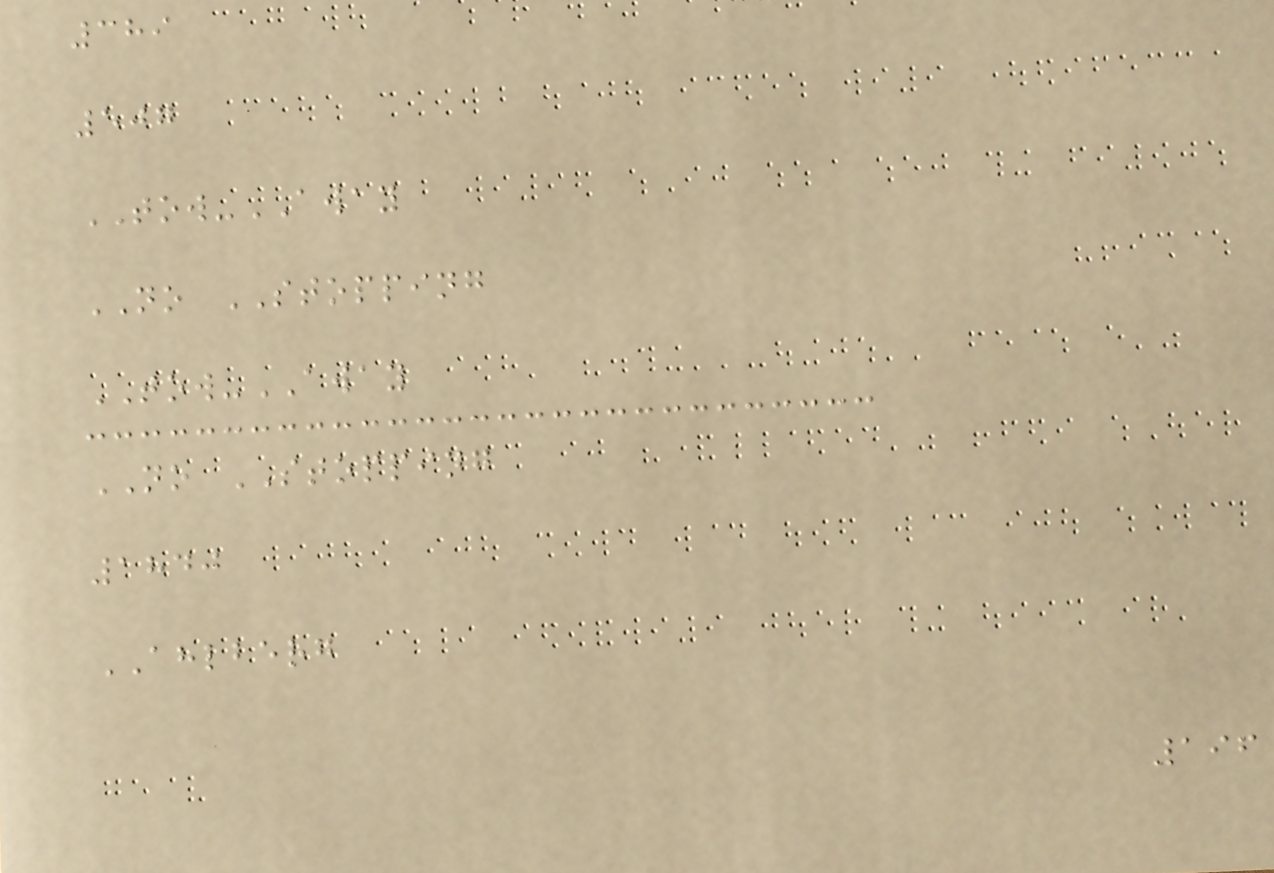389
507
TOW-AWAY
NO STOPPING
TOW-AWAY
NO STOPPING
1840
AHLBERG
196
